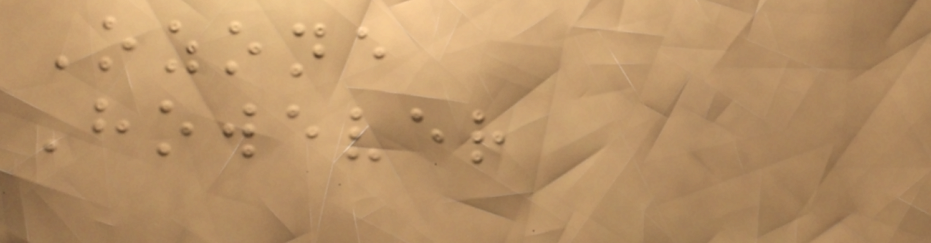Ozone
However
